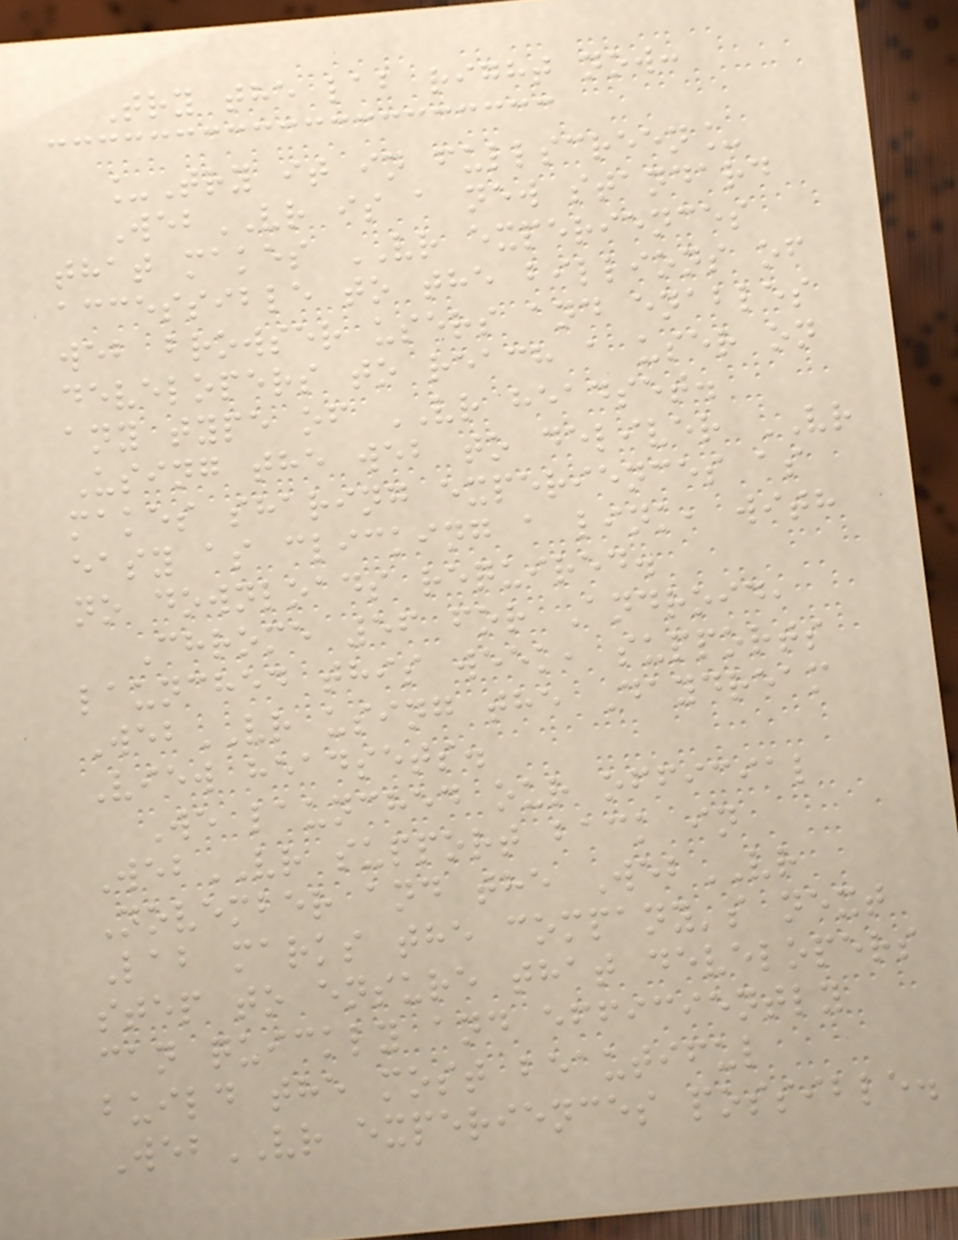Try the lab right now:
_Try it in fullscreen_
WebVR is a new standard
that makes VR experiences
accessible to the billions of
web browser users and enables
developers to reach a user on
any type of VR headset.
Using the web to deliver VR
makes sharing experiences as
easy as clicking a link, with
no downloads required.
Chrome 56 for Android,
launched this week, supports
WebVR using the Daydream
View headsets.
We launched our official
WebVR support back in
November and the WebVR
Lab marks the company's next
step to ensure that developers
can quickly and efficiently
build the most beautiful
WebVR experiences possible.
